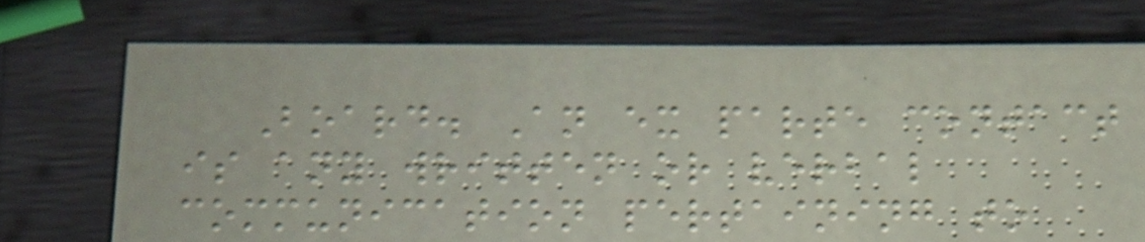Board. An ex parte contact
is any written or verbal
communication pertaining to
